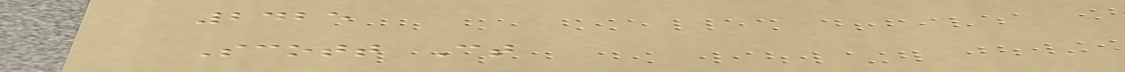2425
Scott Ct
